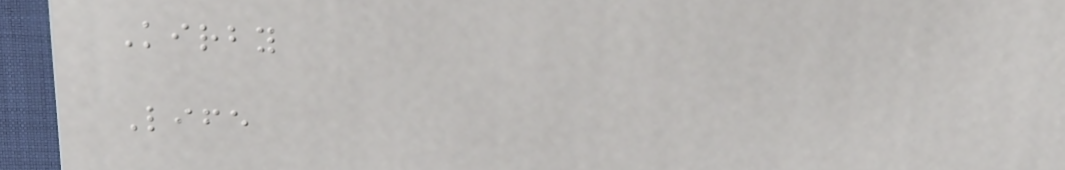Kirby
Life
